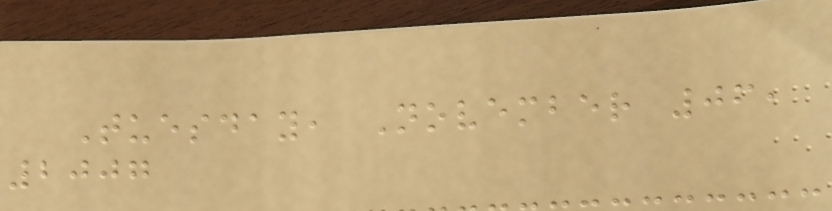Tuesday, November 06,
2007
